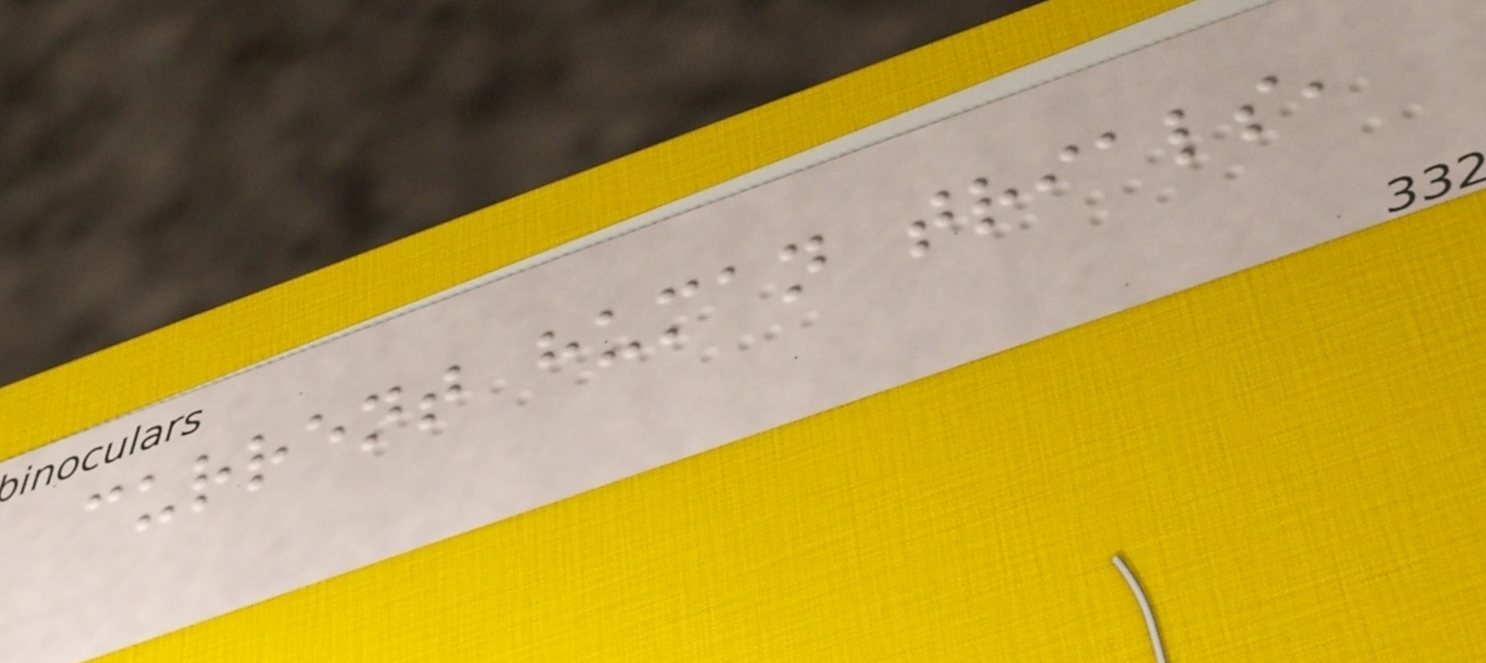current human trials,
